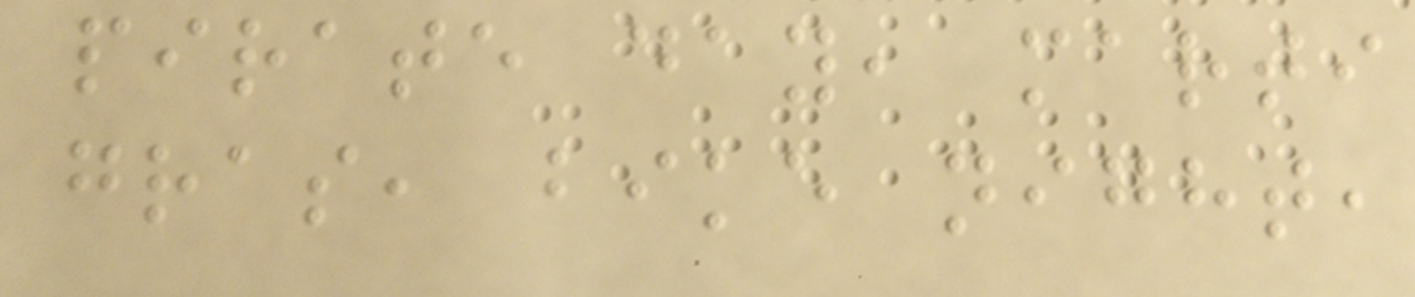pirate day, marti
gras, bike night,
